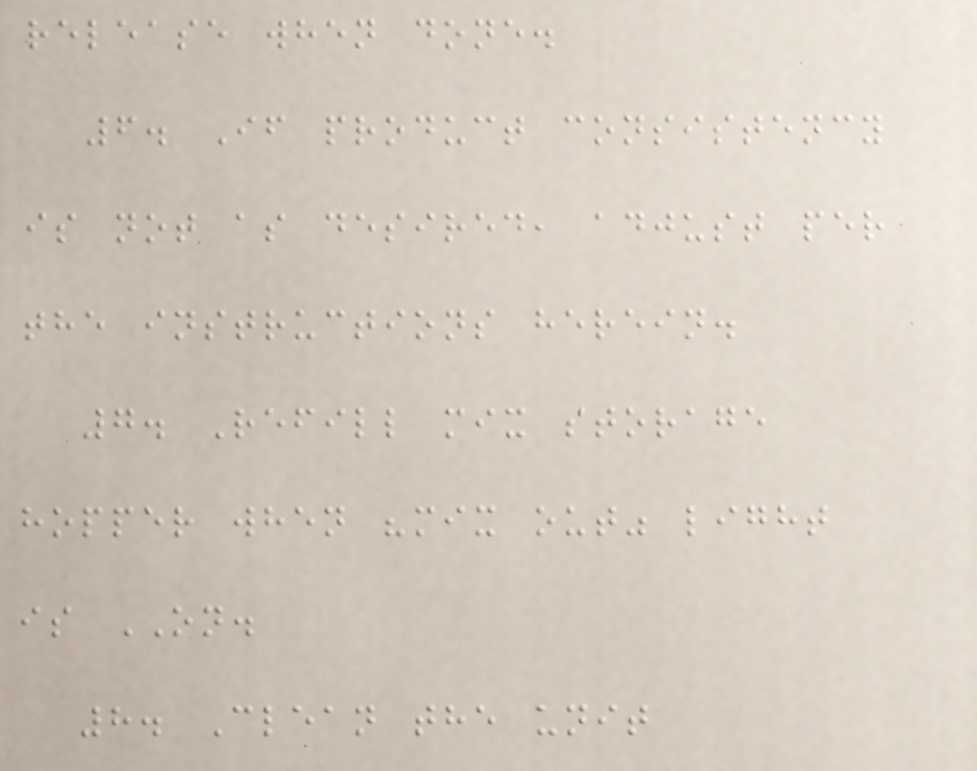release when done.
6. If product consistency
is not as desired, adjust per
the instructions herein.
7. Refill mix storage
hopper when "mix out" light
is ON.
8. Clean the unit
